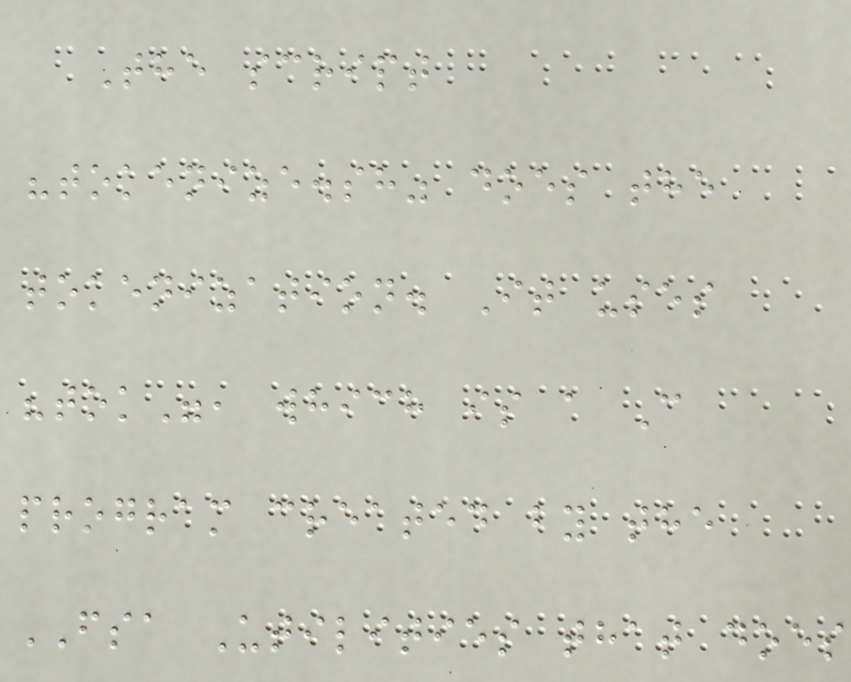The script
"tokenize.sh" does the
tokenization. It uses
"tok", which is a C
program created by the
FSA Utilities that does
